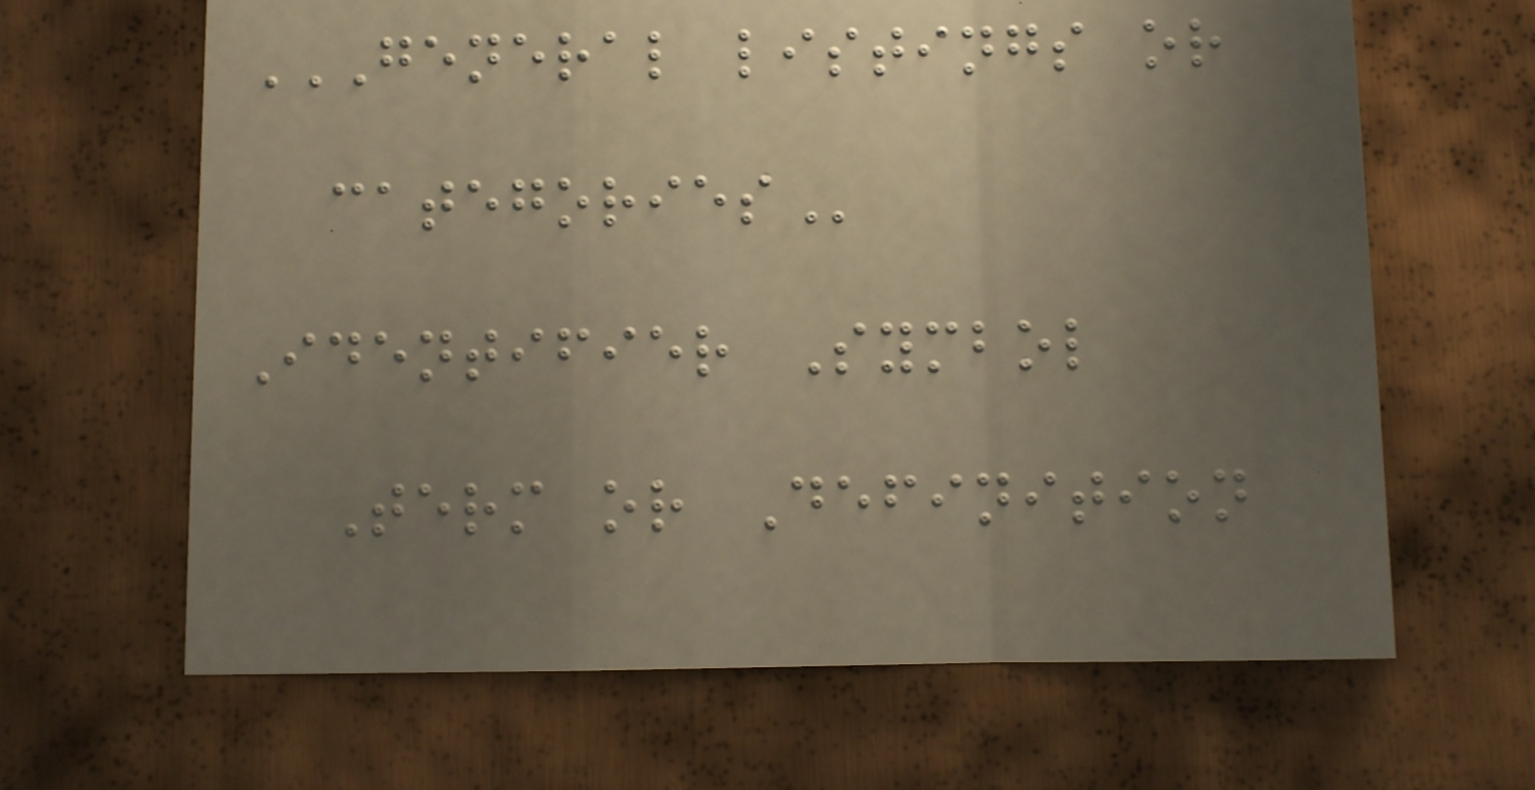GENERAL LISTINGS OR
CATEGORIES
Identifier Symbol
Term or Definition
